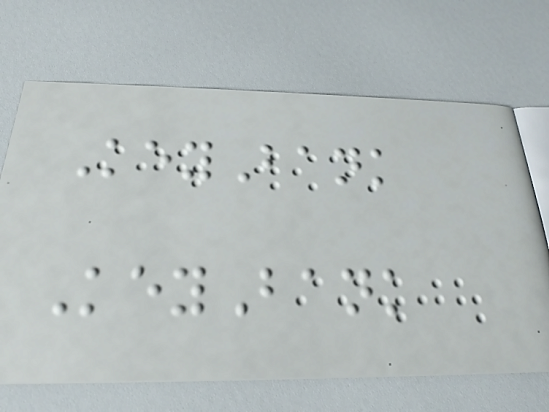KeyBank
KeyBank
